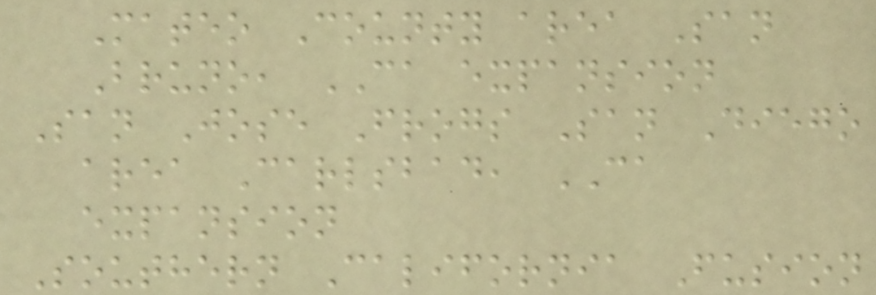Mateo County area San
Bruno, CA expansion
San Jose Frogs San Diego
area Carlsbad, CA
expansion
Southern California Fusion
